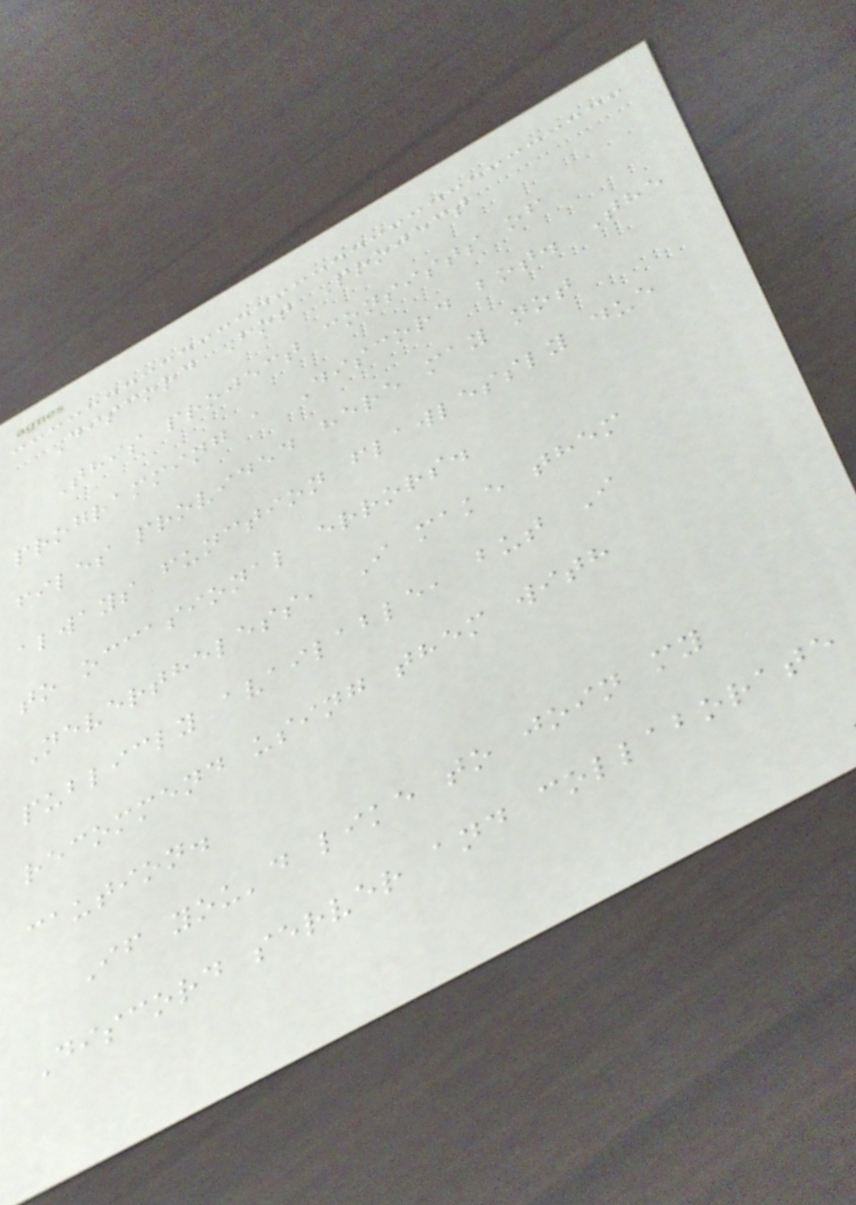Discord Bot Project
This project consists of
programming a Discord bot. The
files provided here may not
always function flawlessly due
to occasional errors.
Nevertheless, I make them
publicly available, but I
recommend using them with
caution.
If you'd like to join my
Discord server and collaborate
